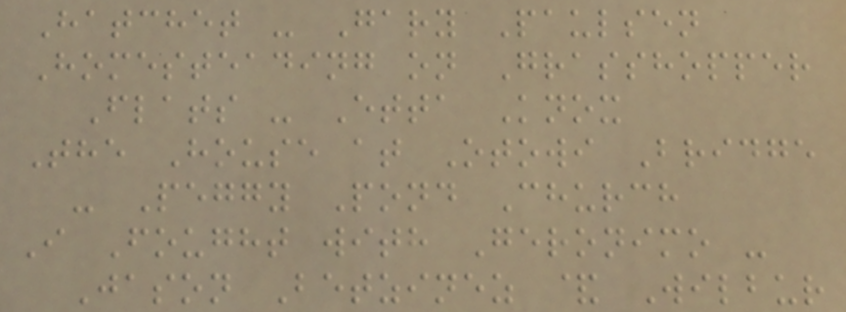Hatchet - Gary Paulsen
Homesteading on Grasshopper
Flats - Etta Knox
The House at Otowi Bridge
- Peggy Pond Church
I Fought with Geronimo -
Jason Betzinez & Wilbur
